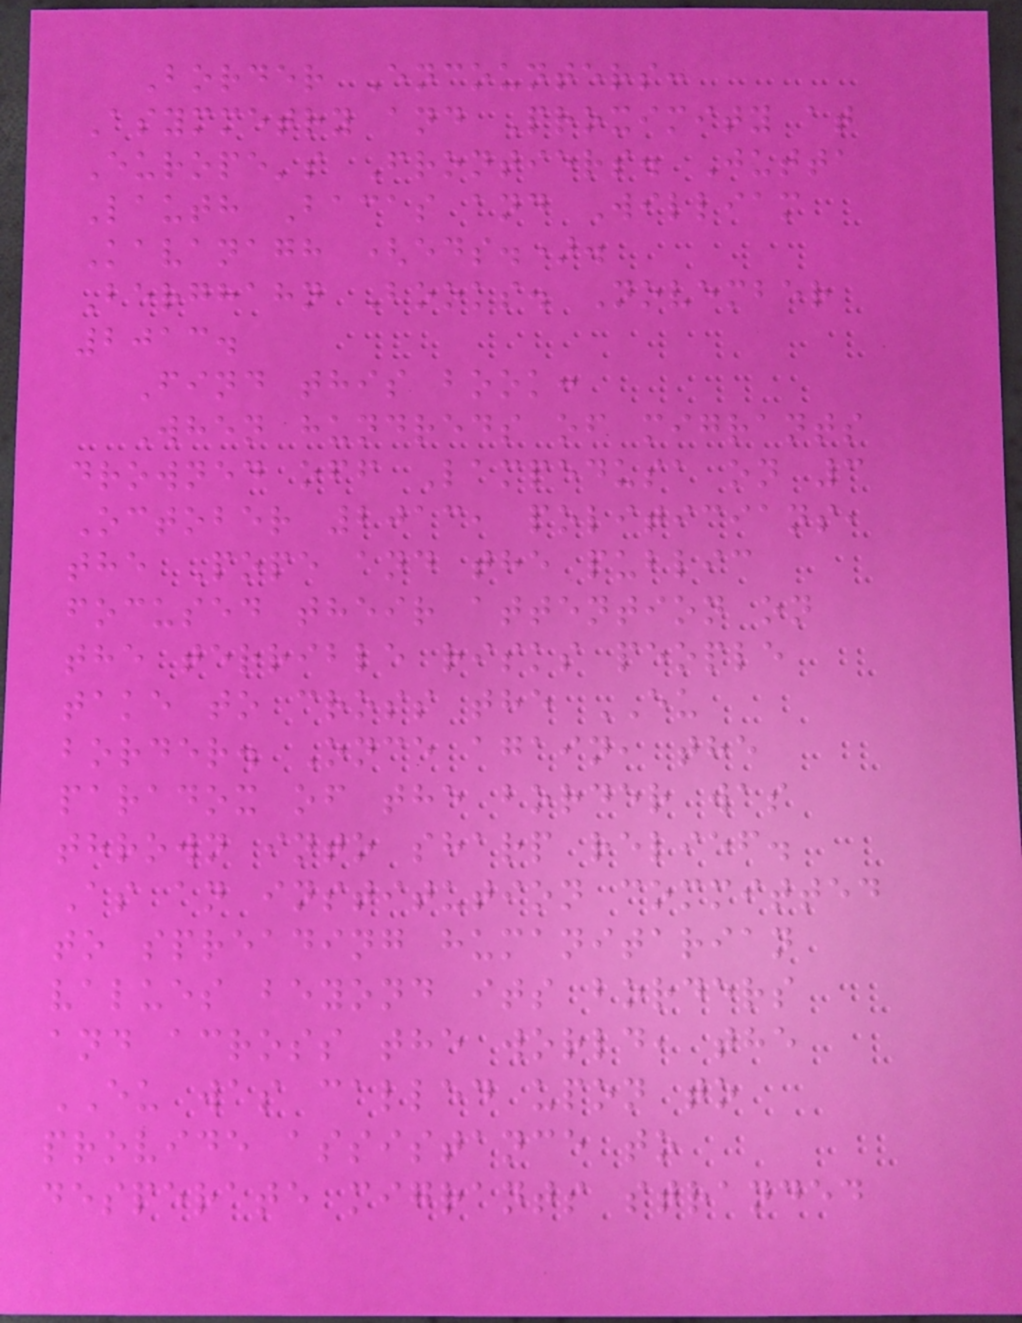Border Encounters:
Asymmetry and Proximity at
Europe's Frontiers. Jutta
Lauth Bacas and William
Kavanagh (eds.).
Berghahn Books. November
2013.
Find this book:
When hundreds of migrants
drowned off Lampedusa on 3
October 2013, politicians,
the Pope and the public
focused their attention on
the terrible risks people
take to cross the EU
border. Once again, the
paradox of the border was
thrown into sharp relief.
As an institution committed
to spreading humanitarian
values beyond its borders
and across the world, the
EU was called upon to
provide assistance to
desperate migrants stranded
